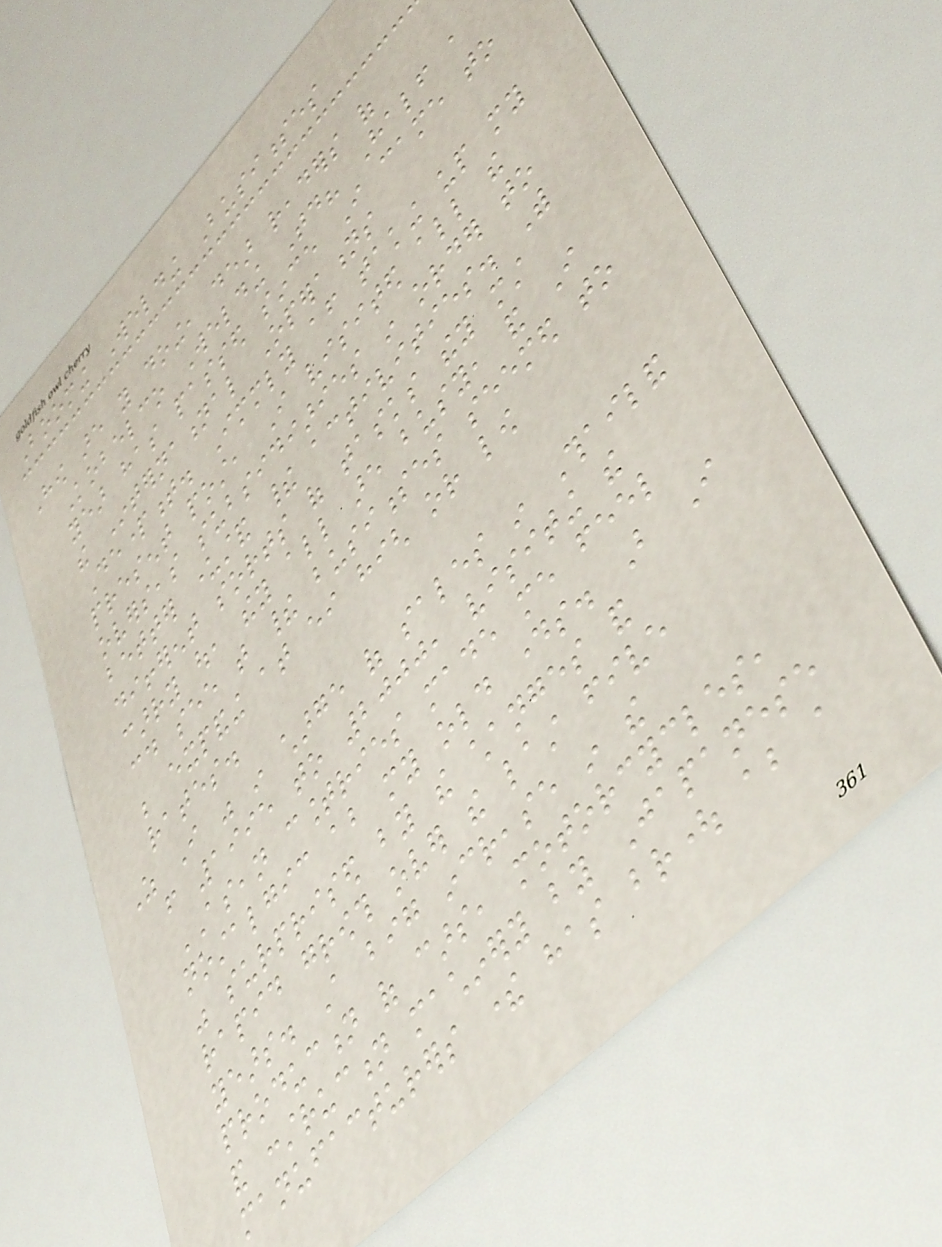Booming Welding Businesses
How are you doing, dear readers of
Kobelco Welding Today? Half a
year has passed since I came to
the International Operations
Department. Immediately after taking up my
present post, I visited all the
overseas subsidiaries in order to
better understand their activities. With
different sorts of tasks they must
carry out, they all are busy, and I
could see that their businesses seemed to
be expanding at either high or low
rates.
As I was in charge of sales in Thailand
from 1995 to 2000, visiting the
ASEAN countries made me feel
nostalgic about my old days. But I
was surprised by the changes and
rapid growth over the last five
years. A big increase in the
production of cars, motorcycles,
and construction machinery by Japanese
manufacturers there has brought about a
